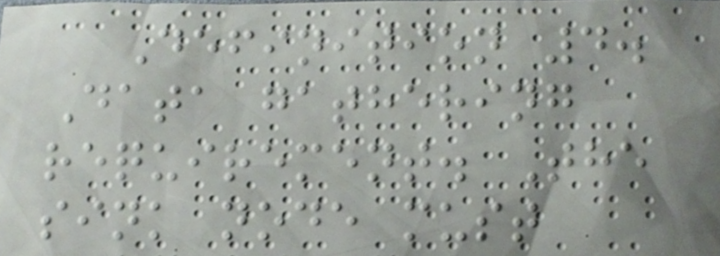Definition 4.
Data gathering
requirement. The
sink node must
